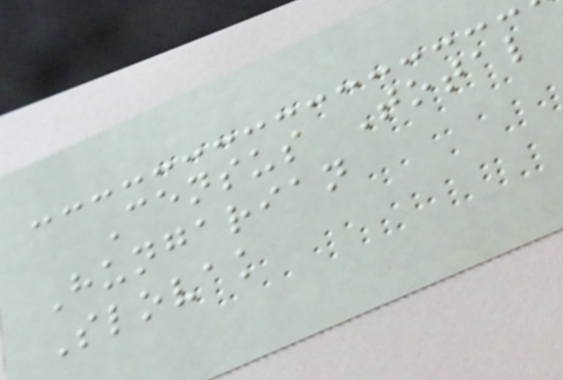Census Total
Hungarian
Slovak
